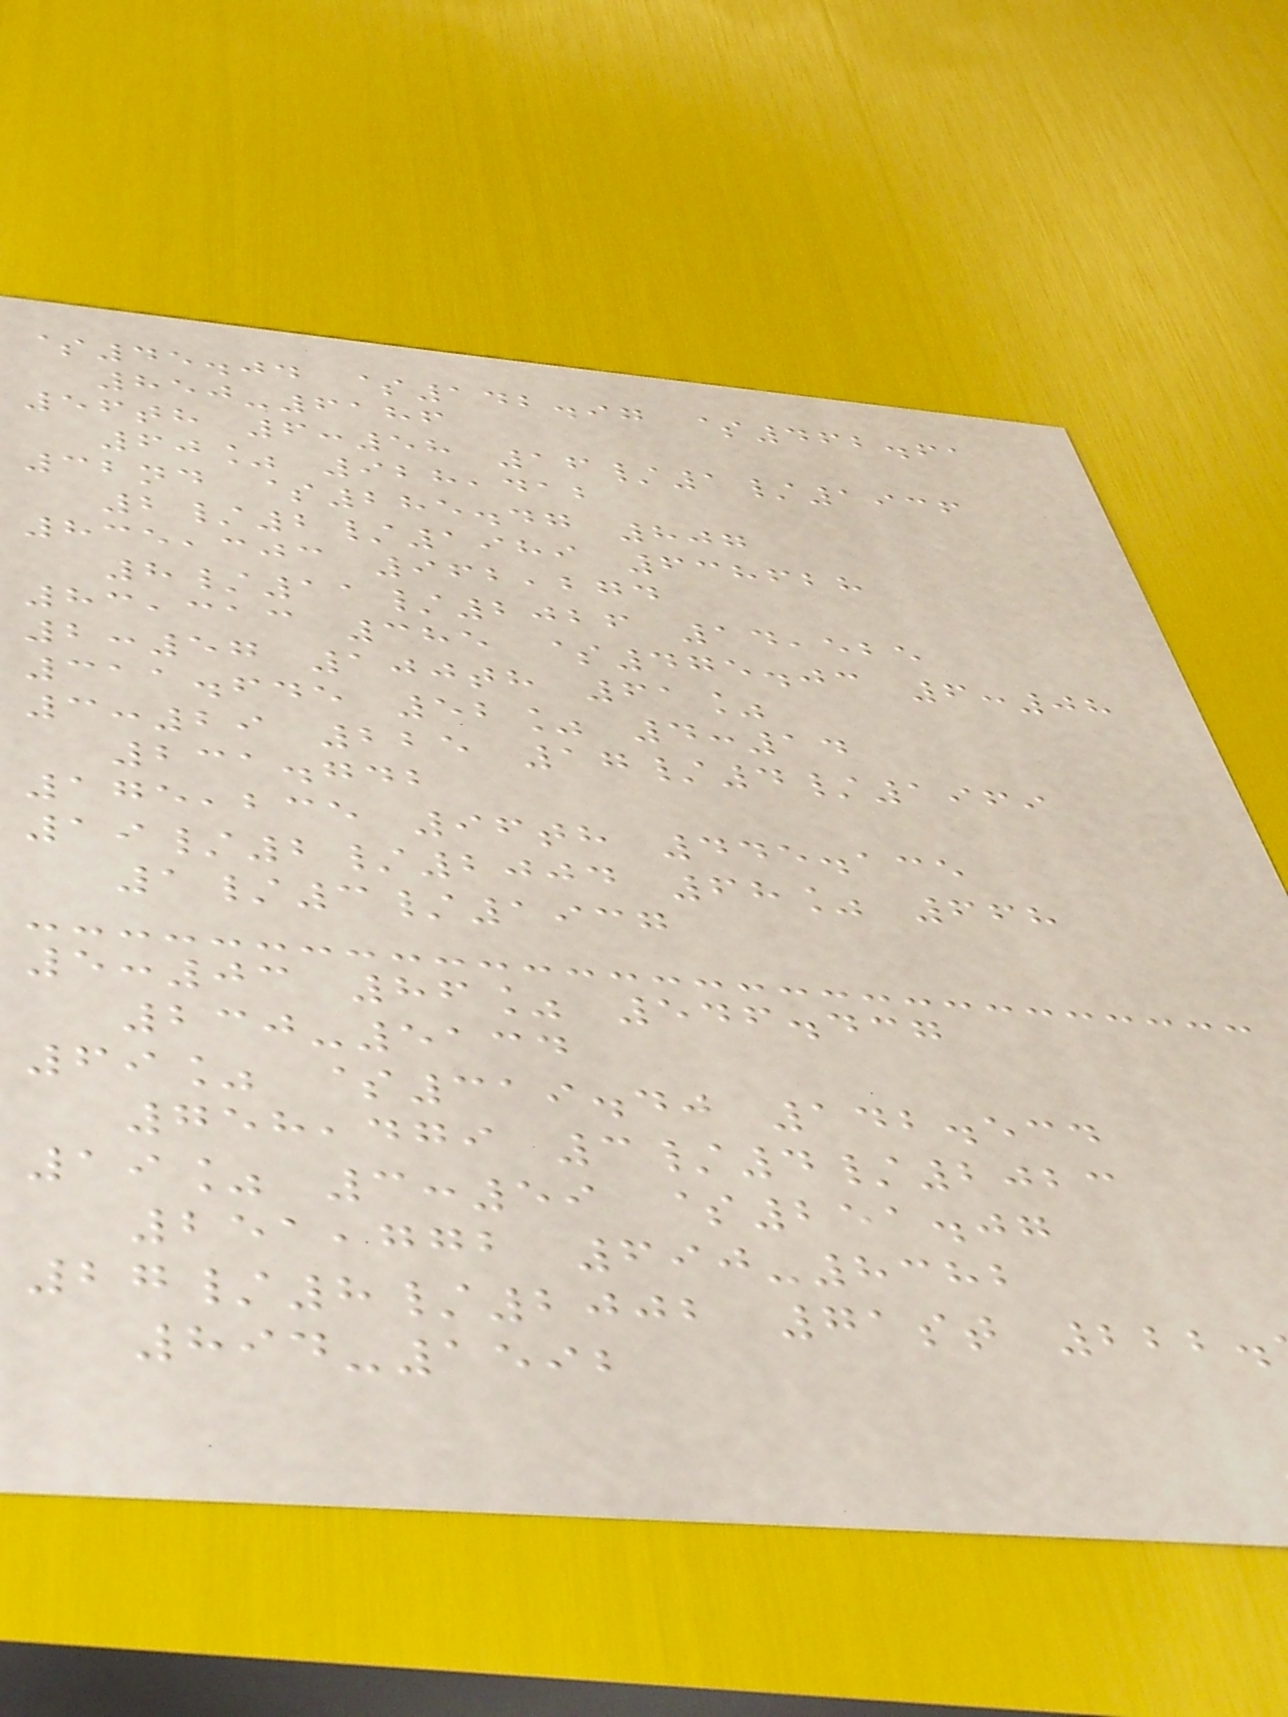$45.04 $142.97 $462.61
850-6186
56th 6:58 16/1/1936
60% 928,412
32nd $285.47 807
2/2/1989 638628
835,303 962,274
8/11/2026 14,525
83,313 385 $475.03 6:08
2:57 100th 61%
311.645 52% 4:14
3:29 225 17/4/1969
231.742
175,235 96th 445.135
19/2/2004 68% 668
1/3/1937
5:03 86% 546.437
230-5134
69% $319.40 142.534
758,479 3/4/2023
19% 3:59 $251.07
251,772 690-8382
27/8/2002 71st 222.
894-1592
